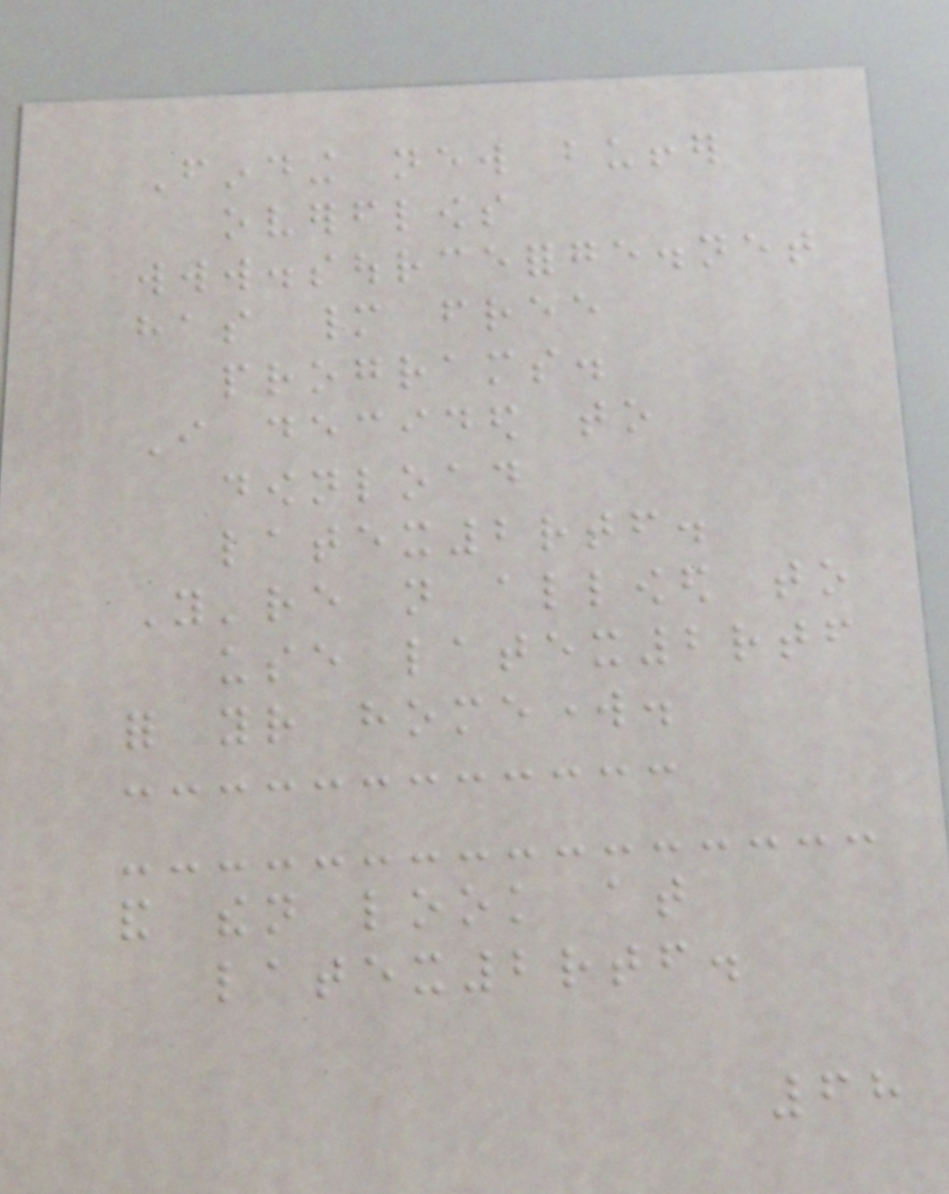Finding new buffer
overflows
www.sourceforge.net
has many free
programs.
I decided to
download
latex2rtf.
You're not allowed to
use latex2rtf
for your homework.
and then look at
latex2rtf.
68
